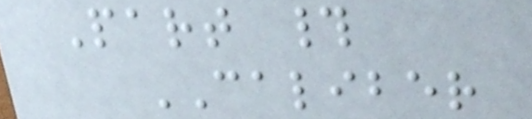Part #
CALIBER
